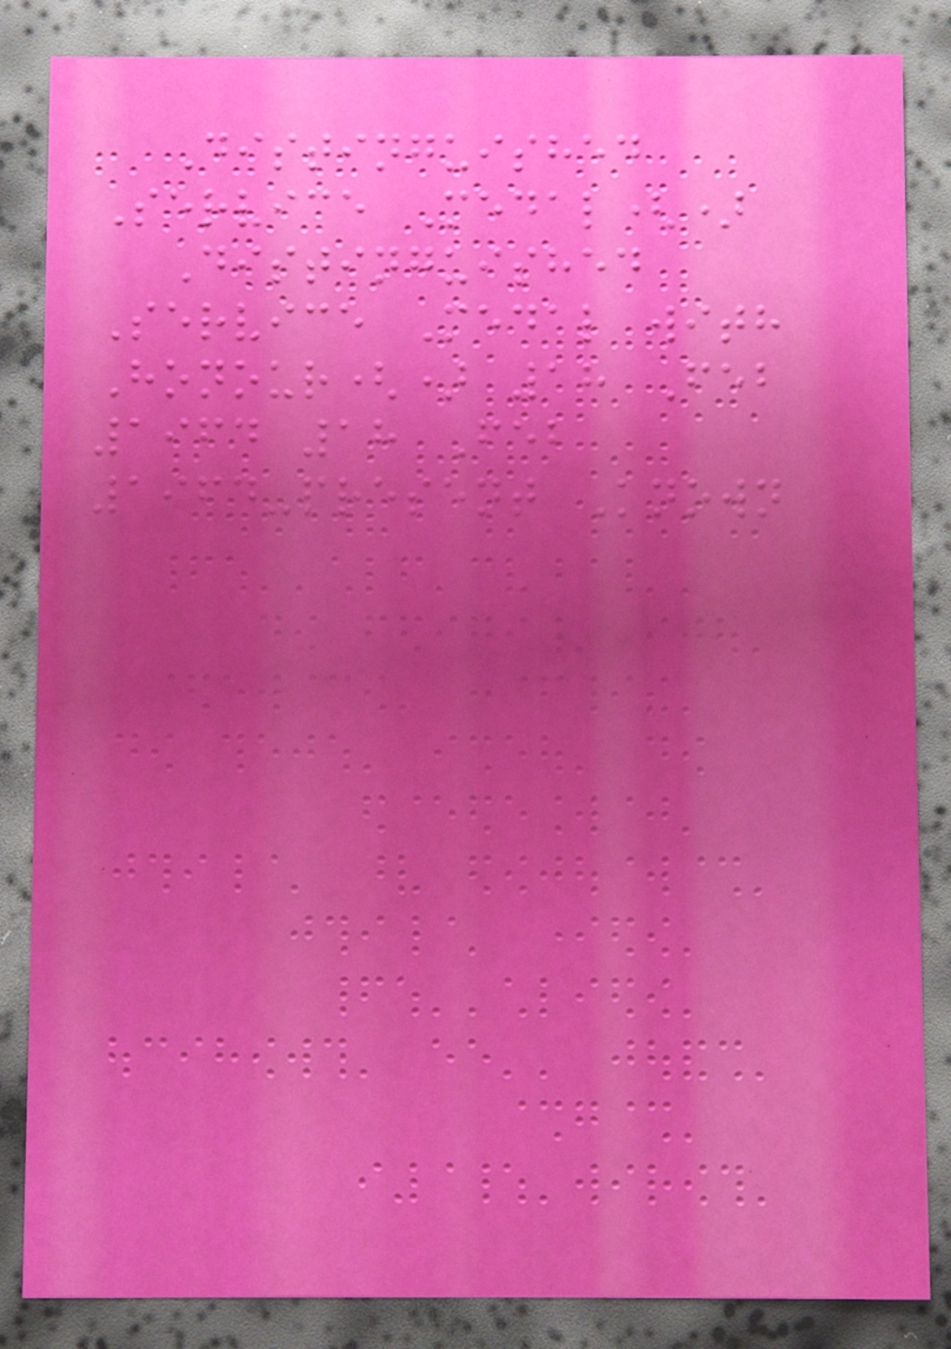Distinguished
Service Medal()
Distinguished
Service Medal with
Honour() 18 Feb
1964 18 Feb
1964-present Known
